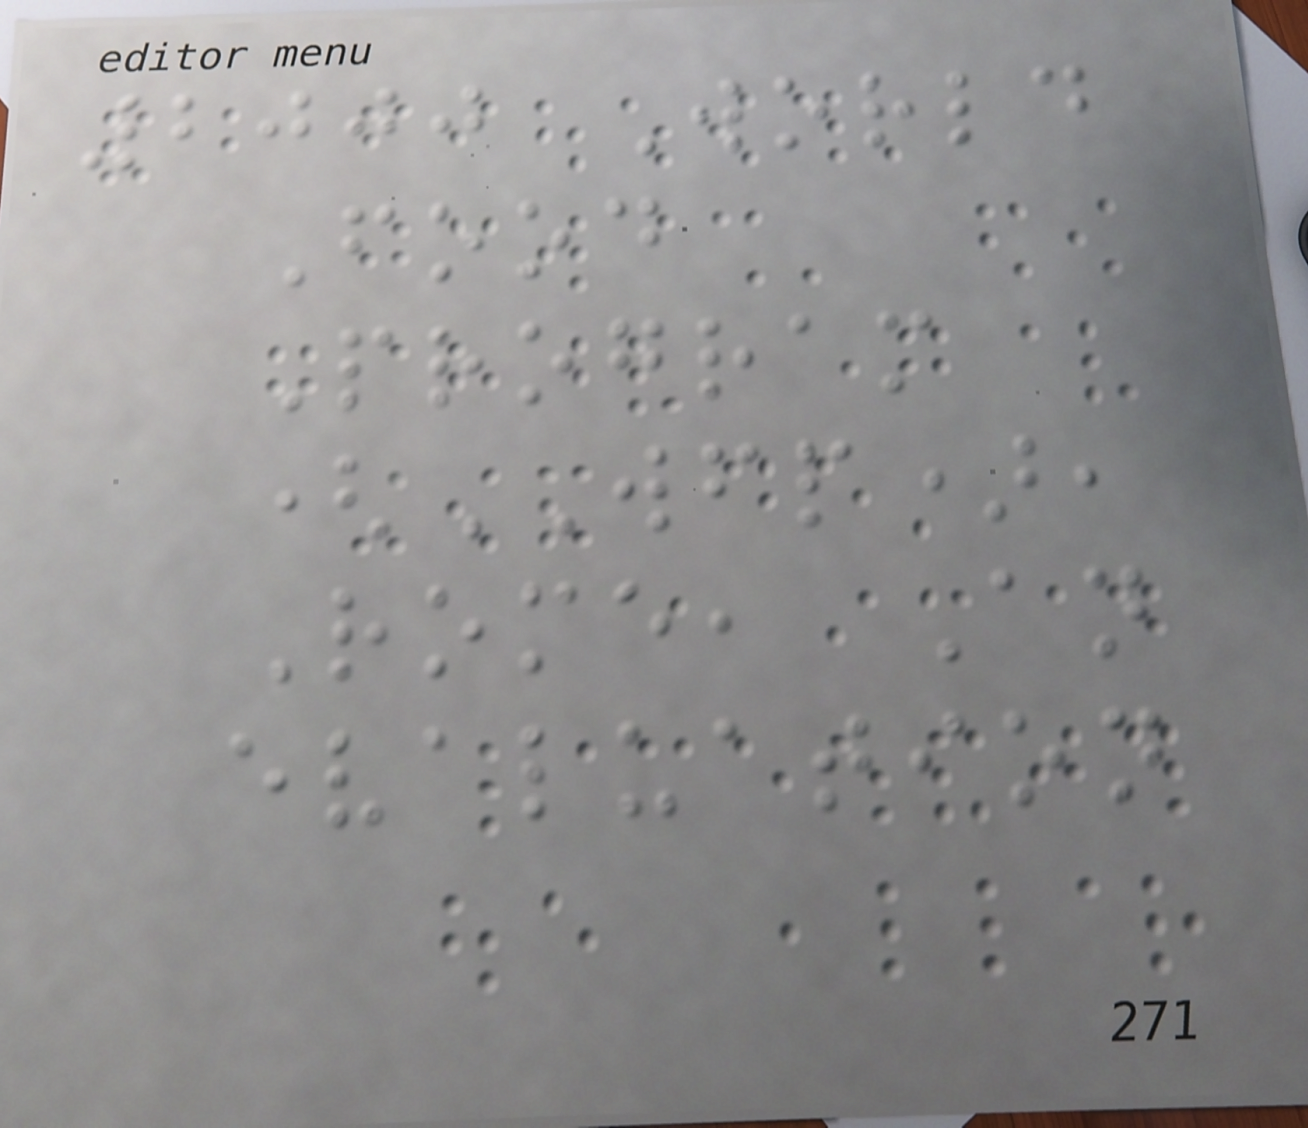2000 World
Food
Program
(WFP),
Rome, An
evaluation
